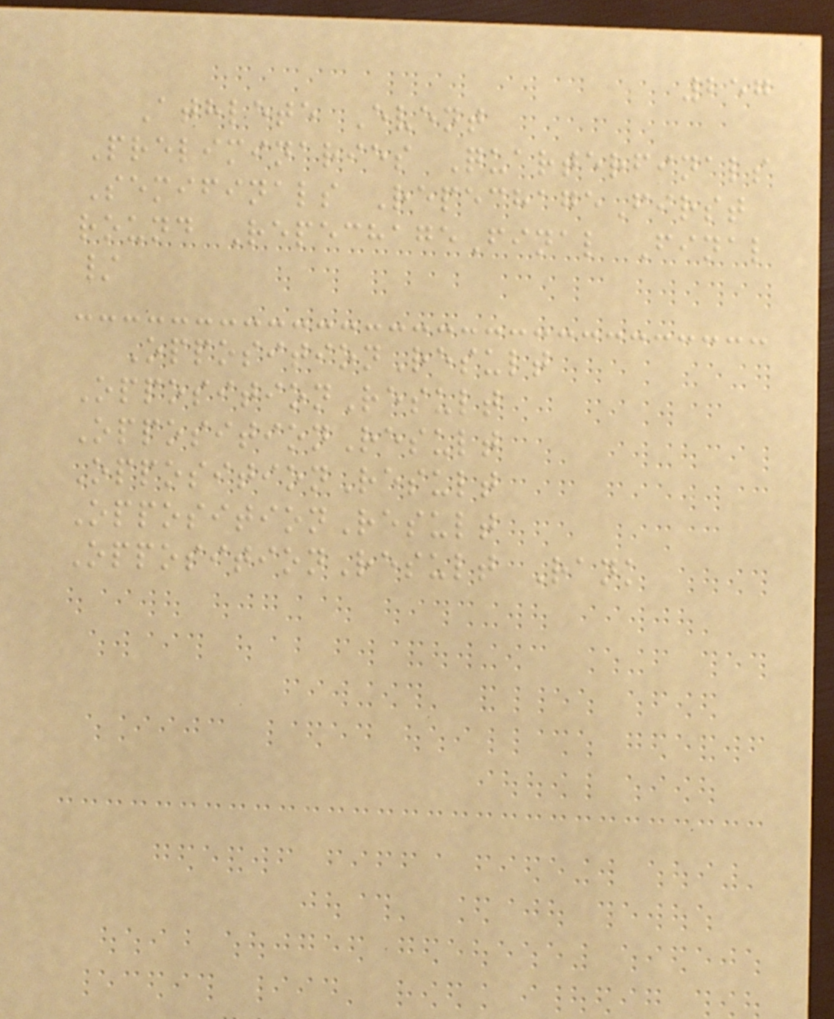257
Athlete Event
Preliminaries Quarterfinals
Semifinals RepechageFirst
round RepechageFinal Final
/
OppositionResult
OppositionResult
OppositionResult
OppositionResult
OppositionResult
OppositionResult Rank
